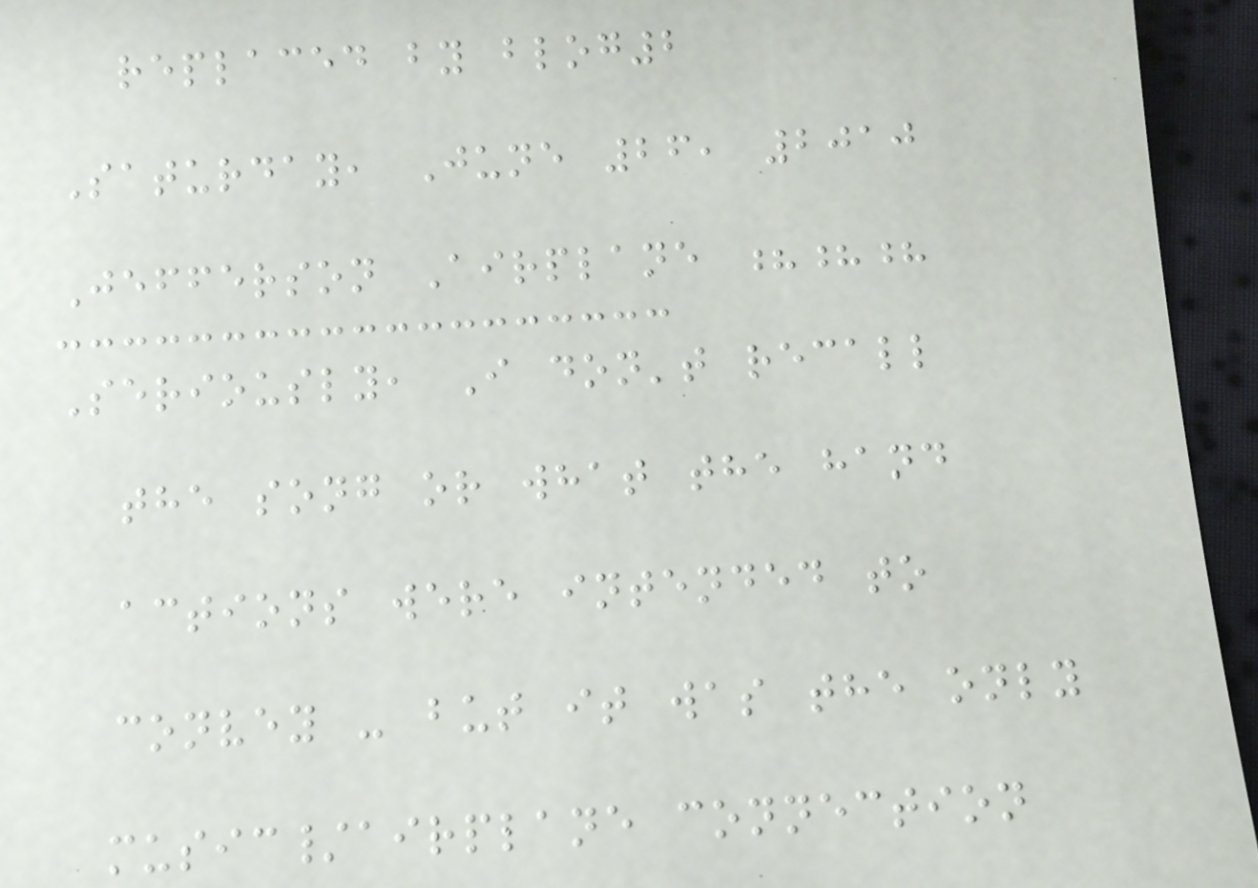replaced by blog2
Saturday, June 26, 2010
Jefferson Airplane ???
Seriously, I don't recall
the song or what the hand
actions were intended to
convey - but it was the only
music/airplane connection
